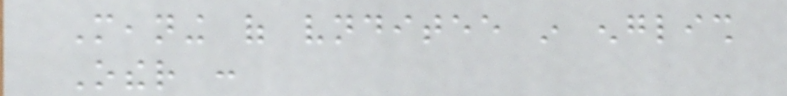Meaning of vnditee in english
Other :
